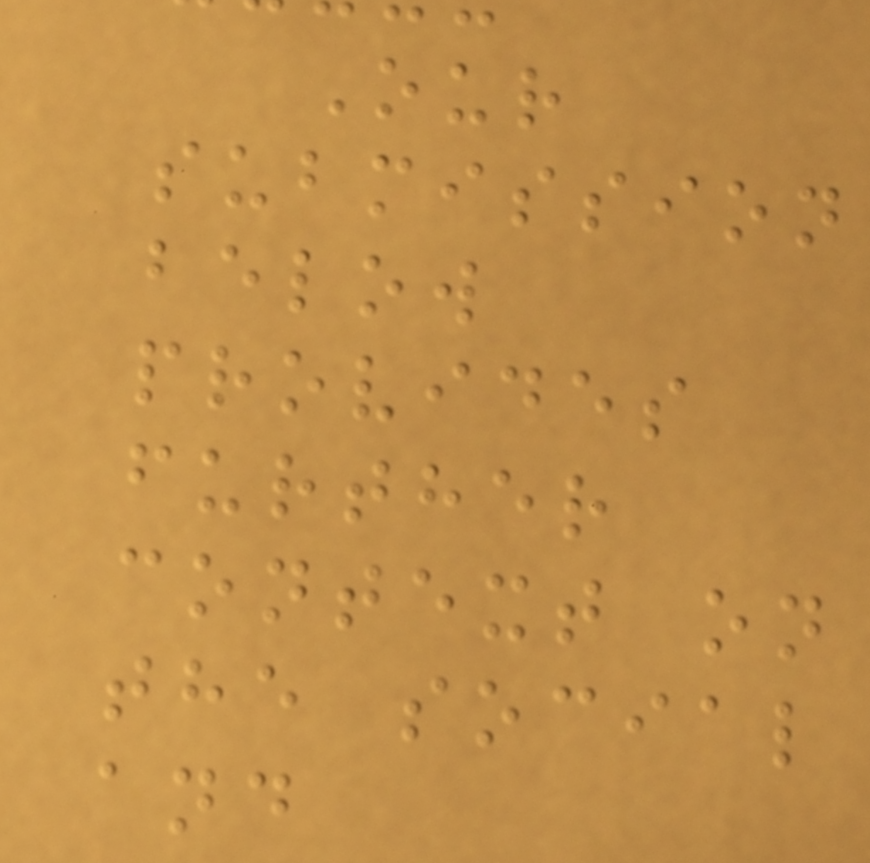Our
submission
below
provides
further
context on
the social
and
